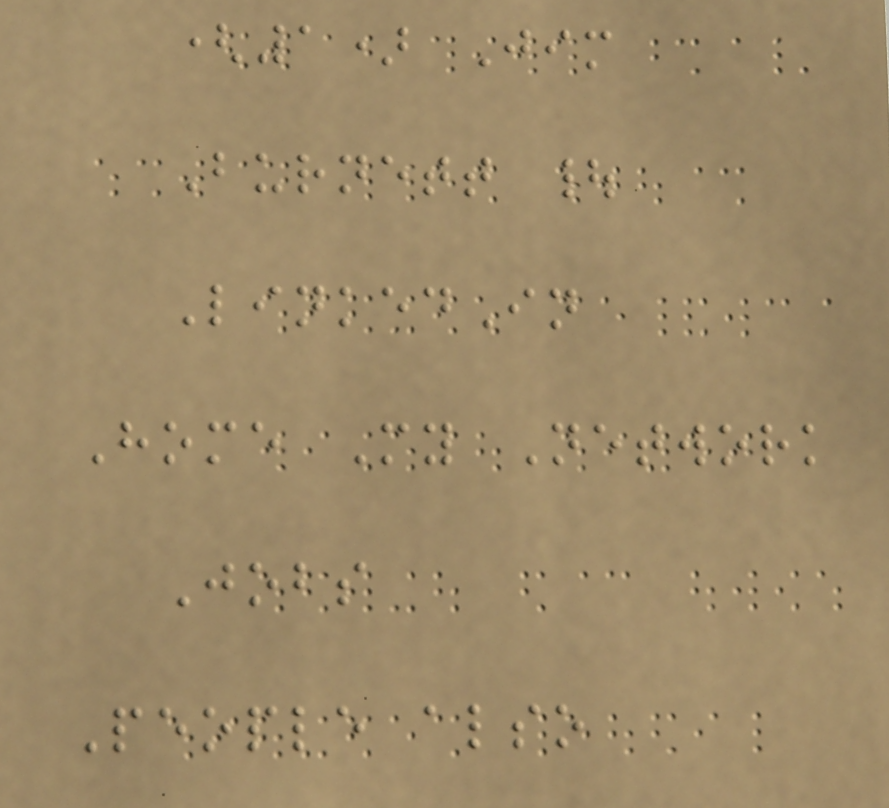(1) Jim
Burnett |
LinkedIn
Home My Network
Jobs
People also
